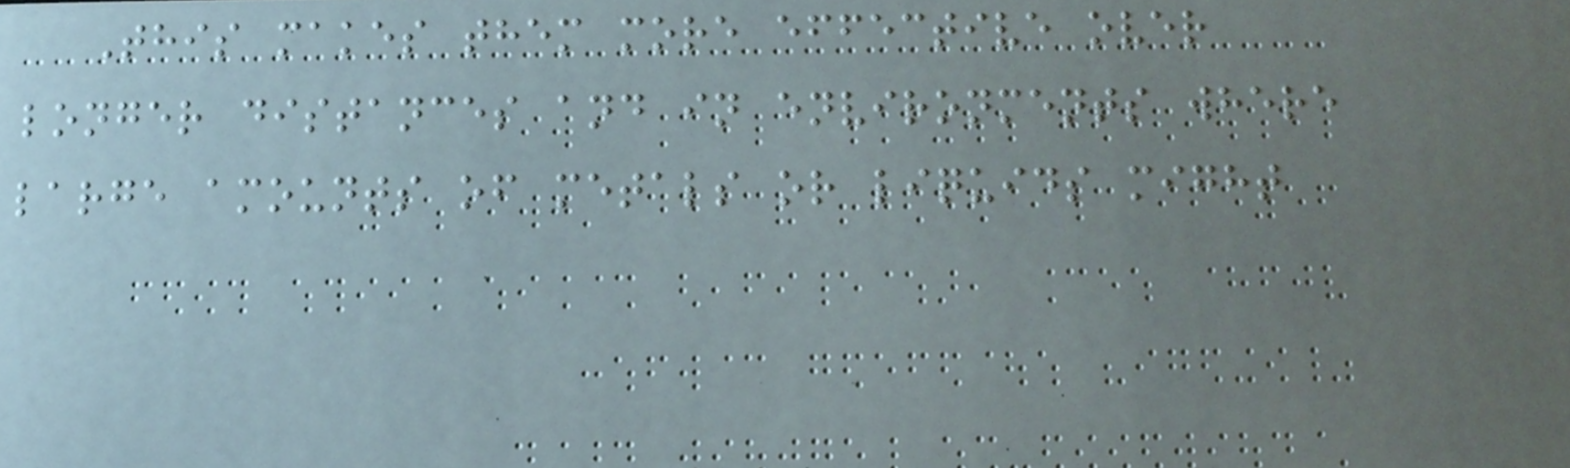This makes them more effective over
longer distances and in environments where
large amounts of metals or liquids might
